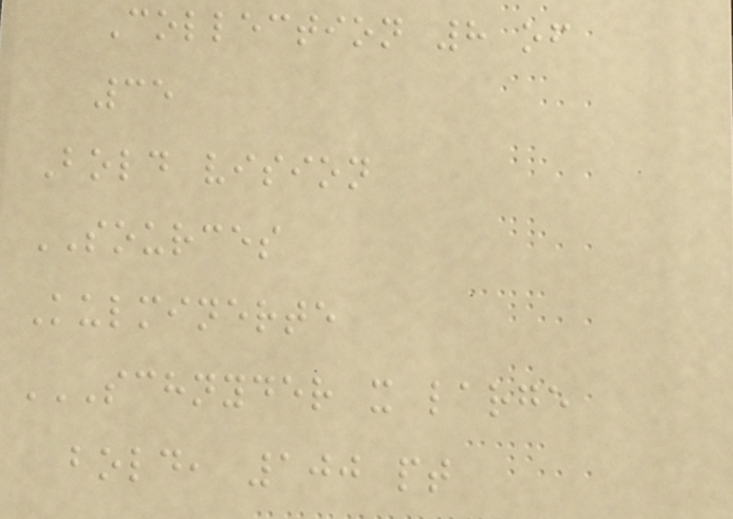Collection 8 of
35
Bold vision
SOURCES
Kulminerte
SCHNYDER X LARGE
BOLD, 100 PT
